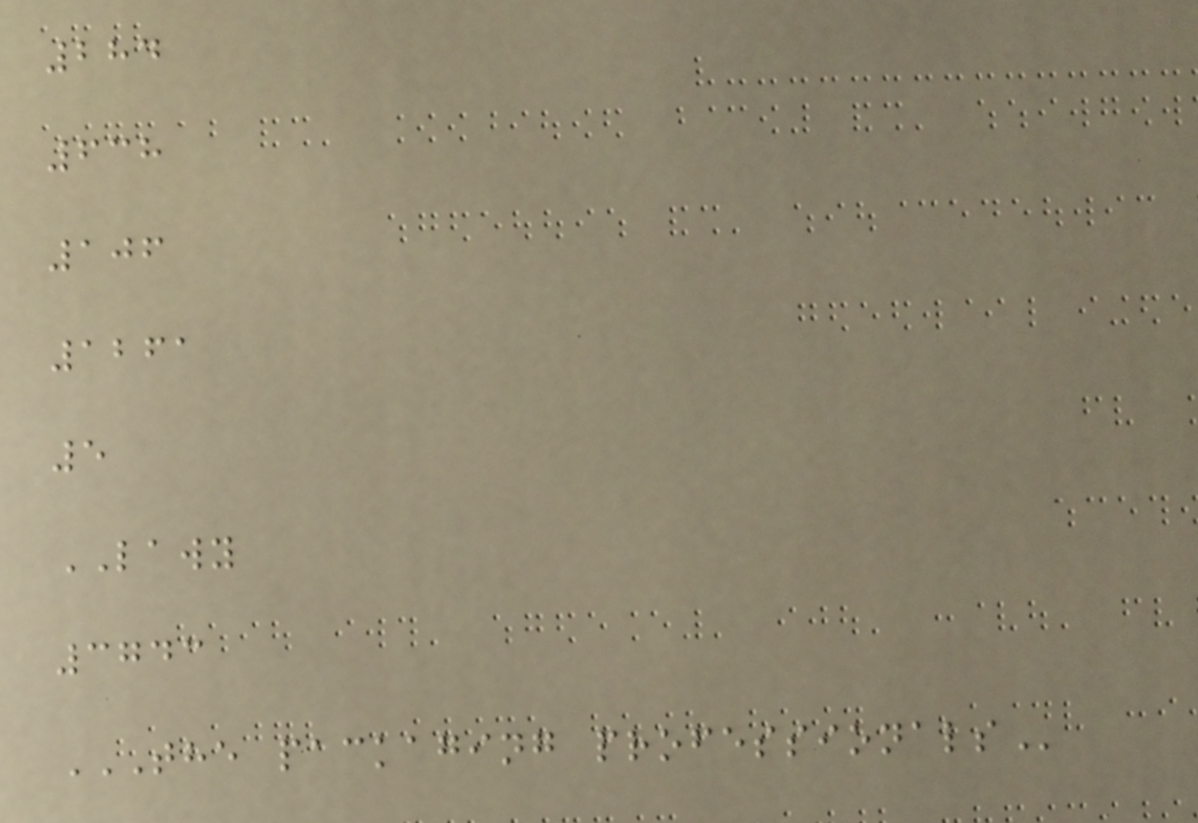284
638
106
1261
5
LAWY
3743
THE PACKAGING PROFESSIONALS
